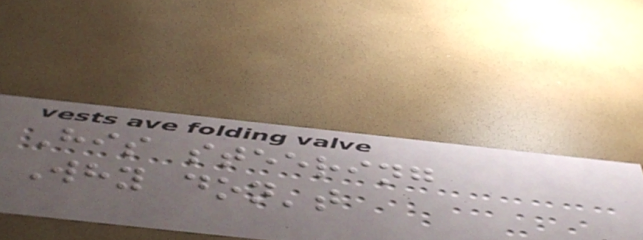His steering
Why don't
